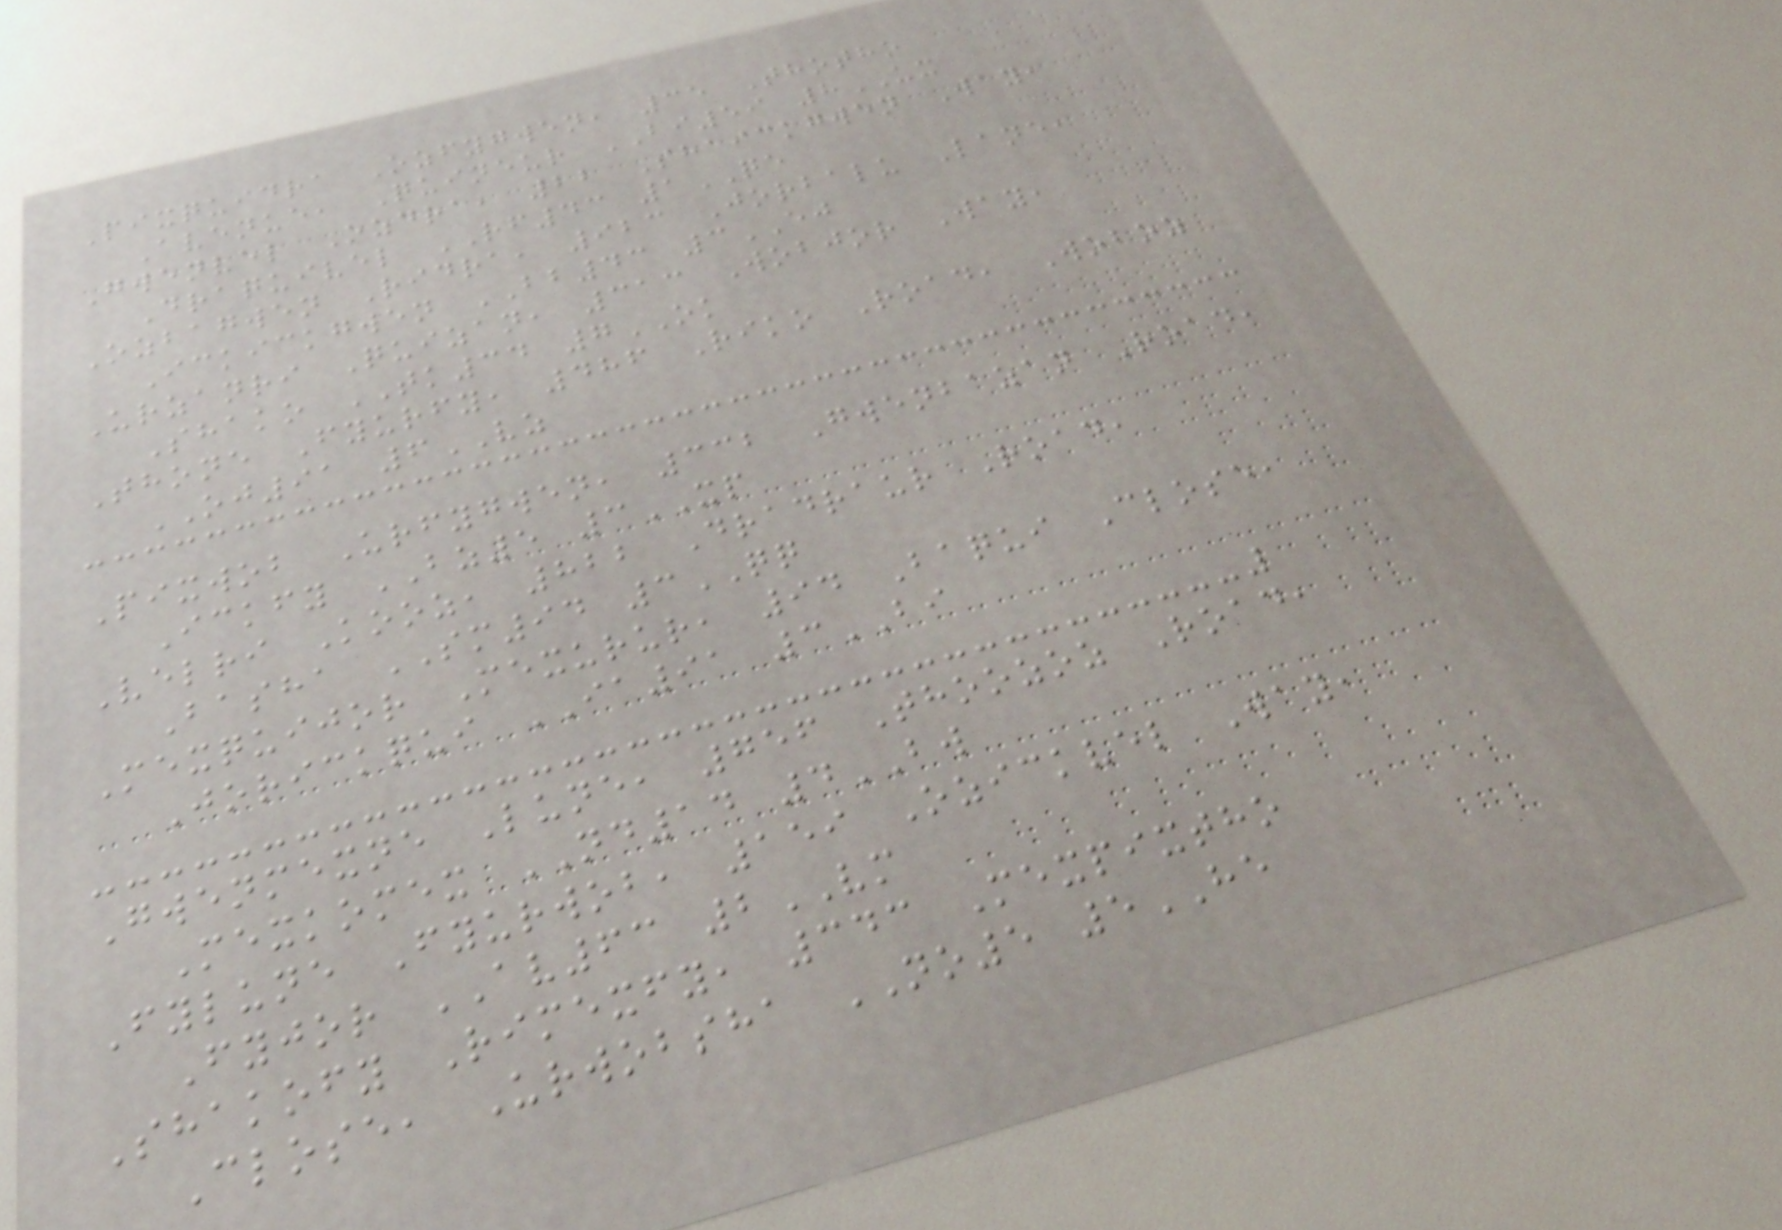Pixquidra Ozfygwen, 35 Thotho
Avenue, Quineur BI59 8UX
Gwenvel Ozdra, 22 Shaickgwen Way,
Draquivel RF43 1QE
Ozbagwen Ridra, 923 Jorbalu Lane,
Ickickgwen BB43 3EJ
Urzanri Quizan, 313 Wobjor Way,
Shako TK34 7OK
Thone Fyurfy, 486 Riko Road, Woboz
OJ91 6VZ
Pixwob Urfygwen, 332 Gwenbazan Road,
Ickfy BZ5 3XP
Velri Kooz, 822 Dradraur Road,
Basha SM94 3QQ
Mexquijor Mexurur, 94 Baqui Close,
Jorickqui IA91 3BI
Gwenmexne Lune, 756 Thoozoz Road,
Mexkomex ND14 4BW
Fylune Fyurwob, 159 Ozickvel Way,
Fyjor AV63 2VM
Shakofy Rimexfy, 343 Mexpixtho
Close, Urwobsha NO5 5HE
